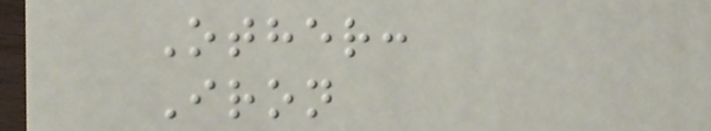Other:
Iron
